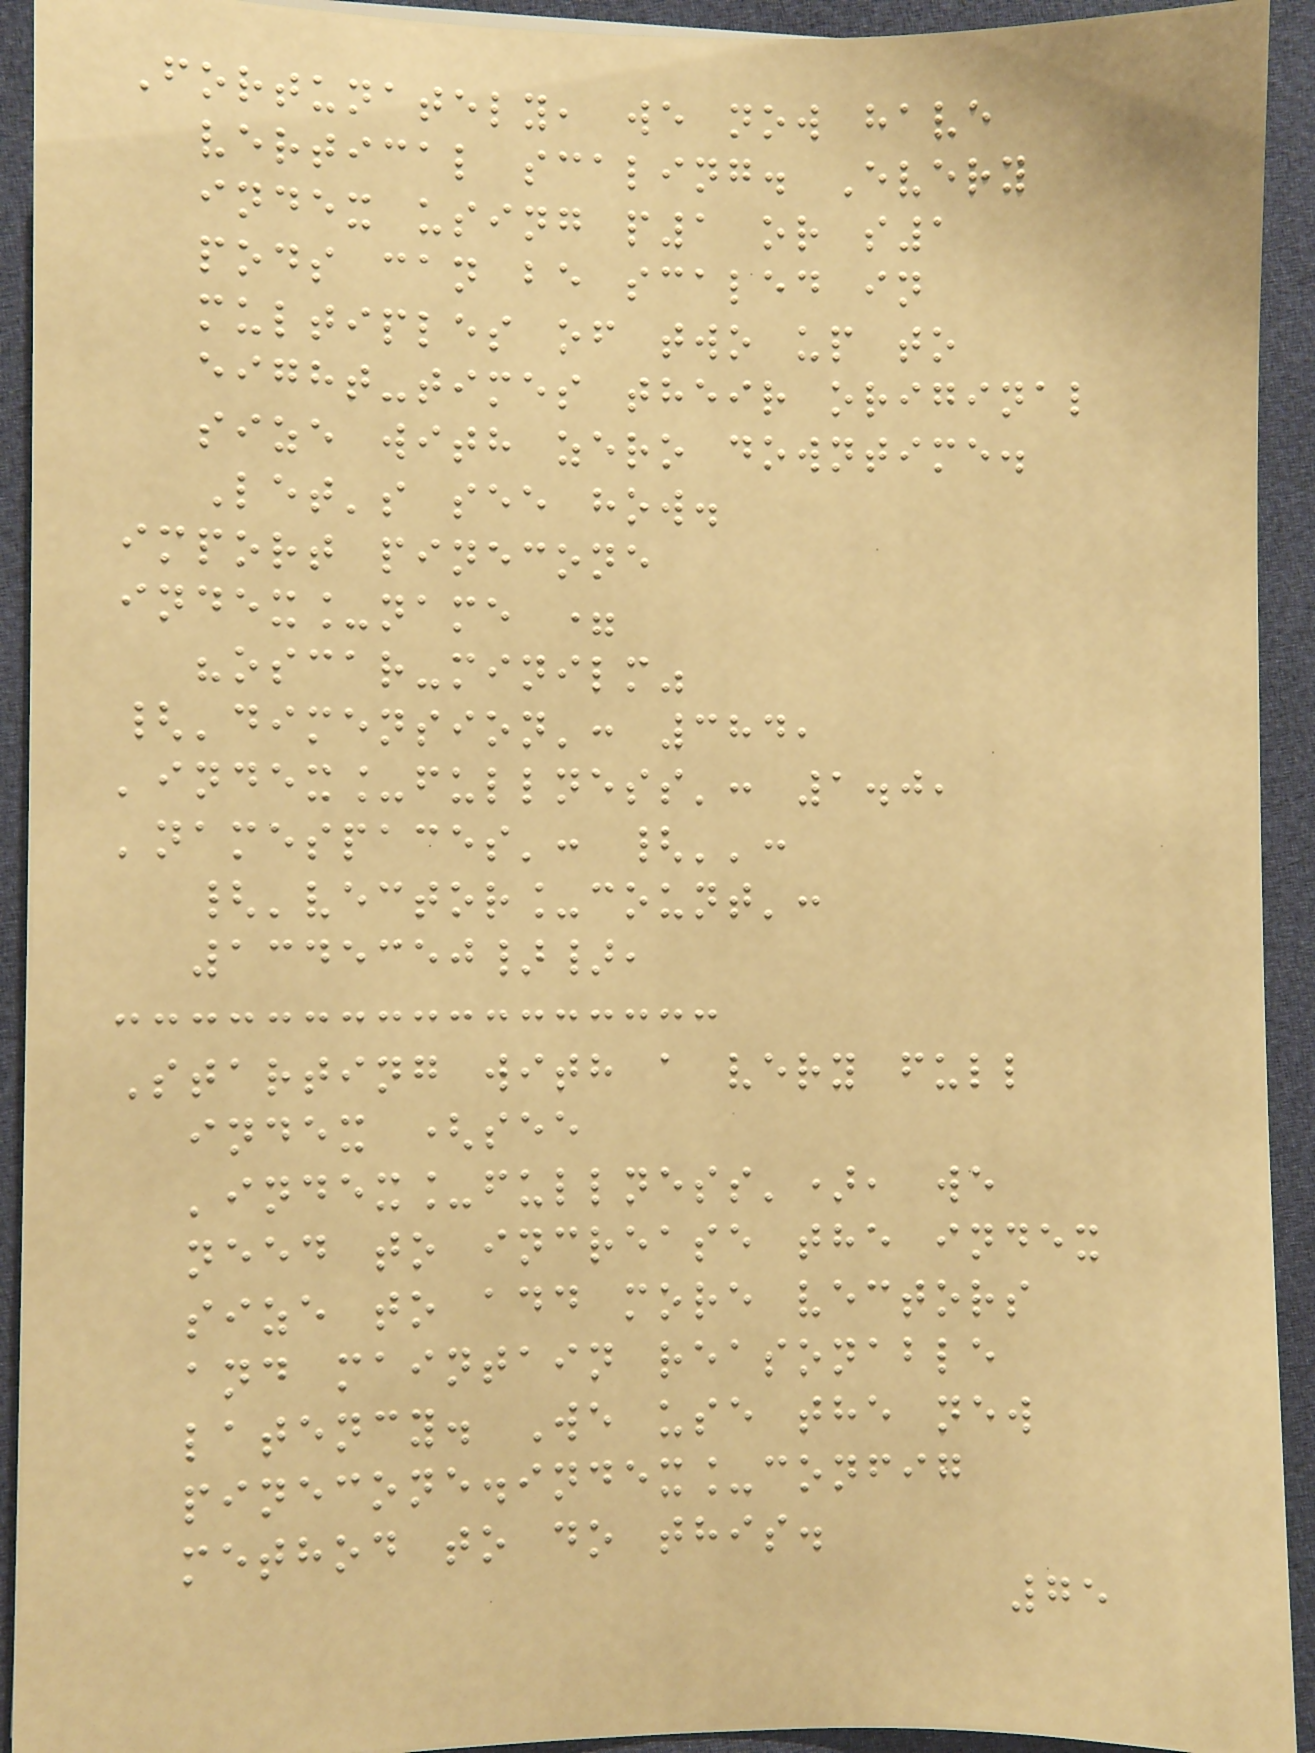Fortunately, we now have
vertical scaling. Every
index using p1 or s1
pods can be scaled in
multiples of two up to
eight-times their original
size with zero downtime.
Let's see how.
import pinecone
index_name =
"oscar-minilm"
{'dimension': 384,
'index_fullness': 1.0,
'namespaces': {'':
{'vector_count':
1345350}},
Starting with a very full
index (see
'index_fullness'), we
need to increase the index
size to add more vectors
and maintain reasonable
latency. We use the new
pinecone.index_config
method to do this.
75
